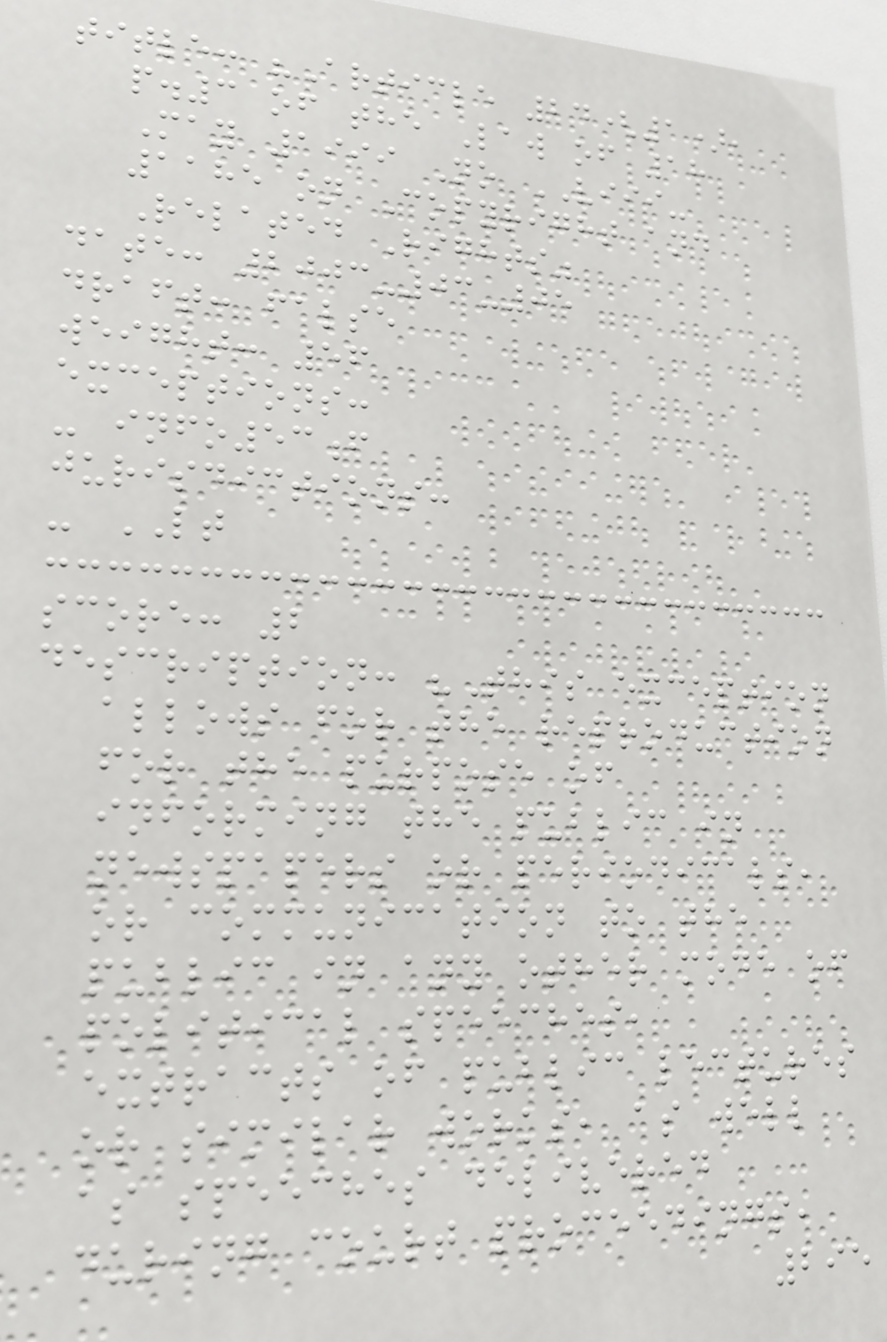title: "Article 24(1),
p.3 of the Law of 18
May 1999 No VIII-
1185 on Copyright and
Related Rights"
date: 2003-03-05
draft: false
weight: 56
exceptions:
- info53f
jurisdictions:
- LT
score: 2
description: "This exception
allows for the reproduction
for the purpose of
informing the public in
newspapers or periodicals,
or communication to the
public in any other mode of
political speeches,
extracts of public lectures
or similar works, as well
as speeches delivered
during court proceedings,
295
